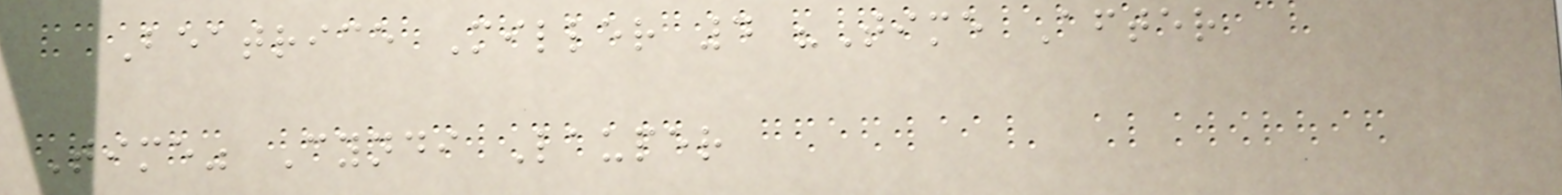Beatrice Miller 4 "Time After
Time" Cyndi Lauper
